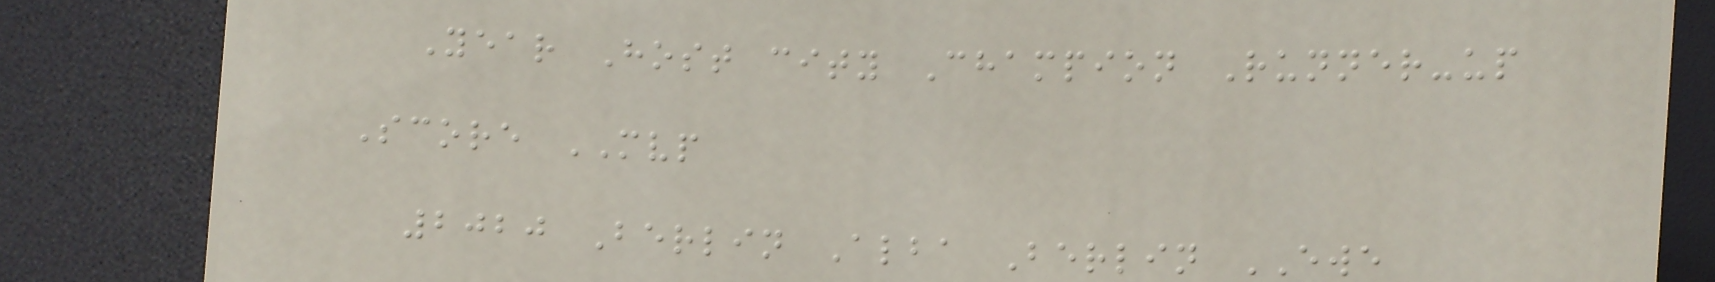Year Host city Champion Runner-up
Score MVP
2020 Berlin Alba Berlin EWE
